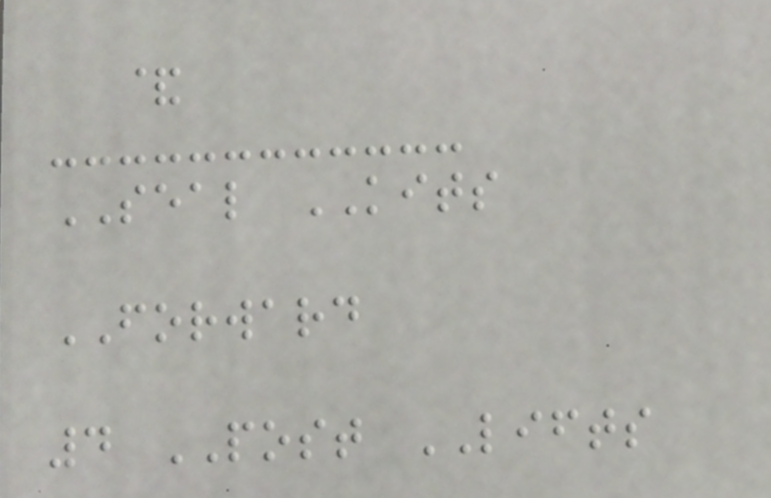&
SEAL KITS
FORWARD
4 POST LIFTS
